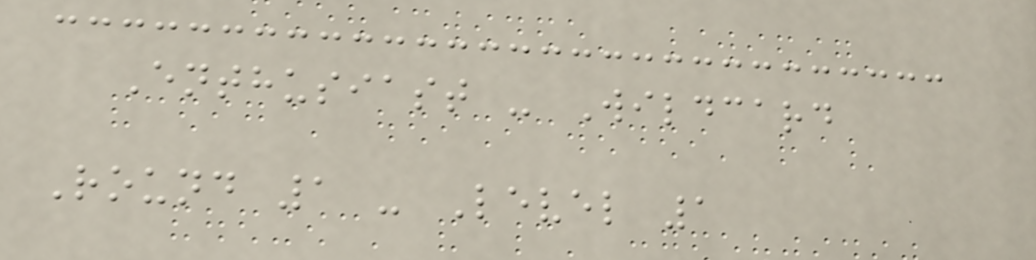Enthusiast - Wildcard
Round 1 - Level 1
